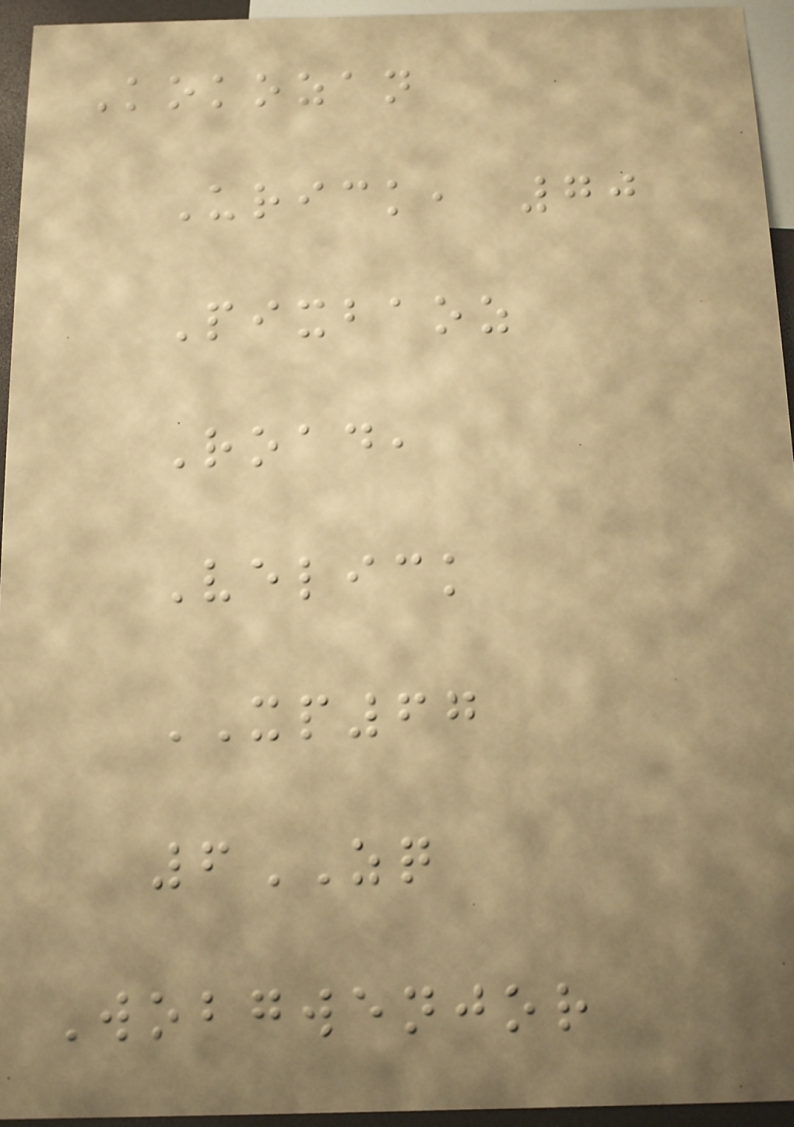Kokozan
Urick, 70
Pixbaoz
Road,
Velick
XP67
6ZQ
Wobgwenjor
